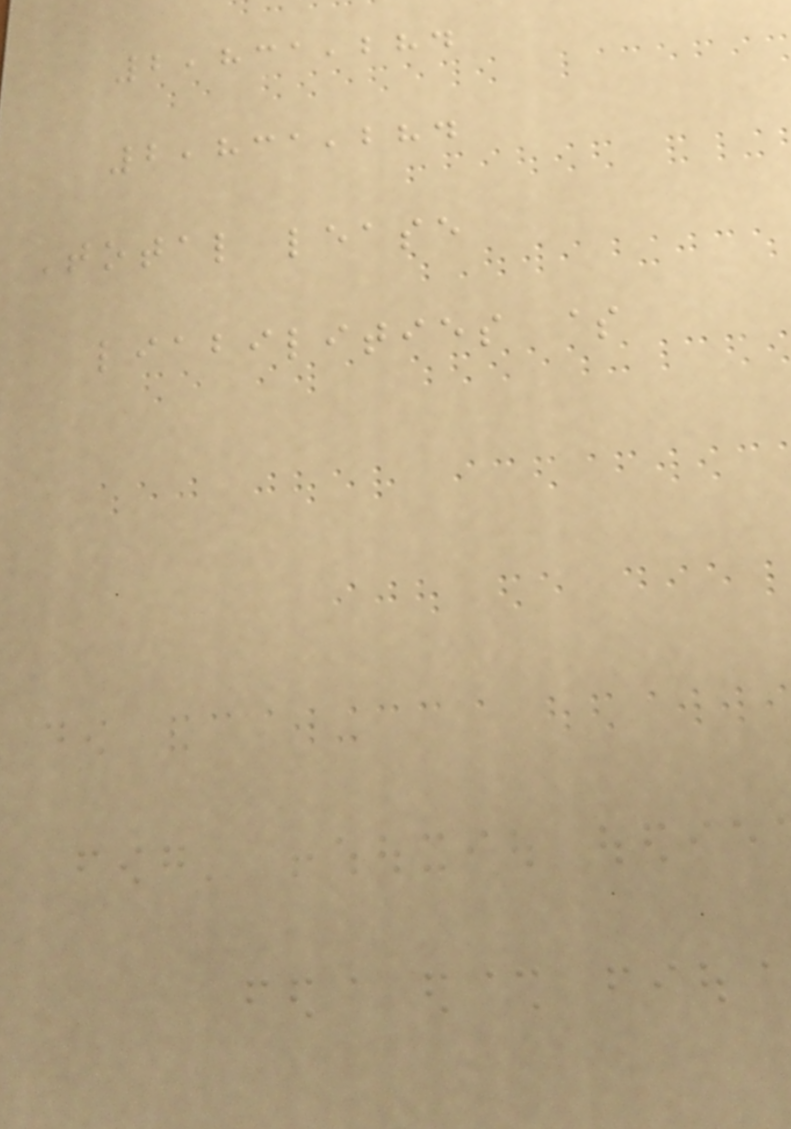2,831,284
2,831,284
Total lease
liabilities $
